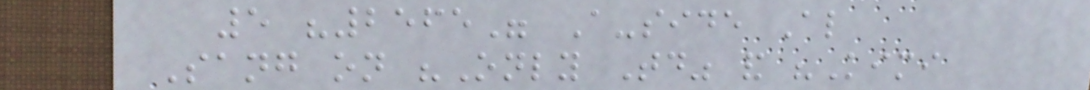5 "2565" A-side Also
Sang on "Only Today" and "Kimi
